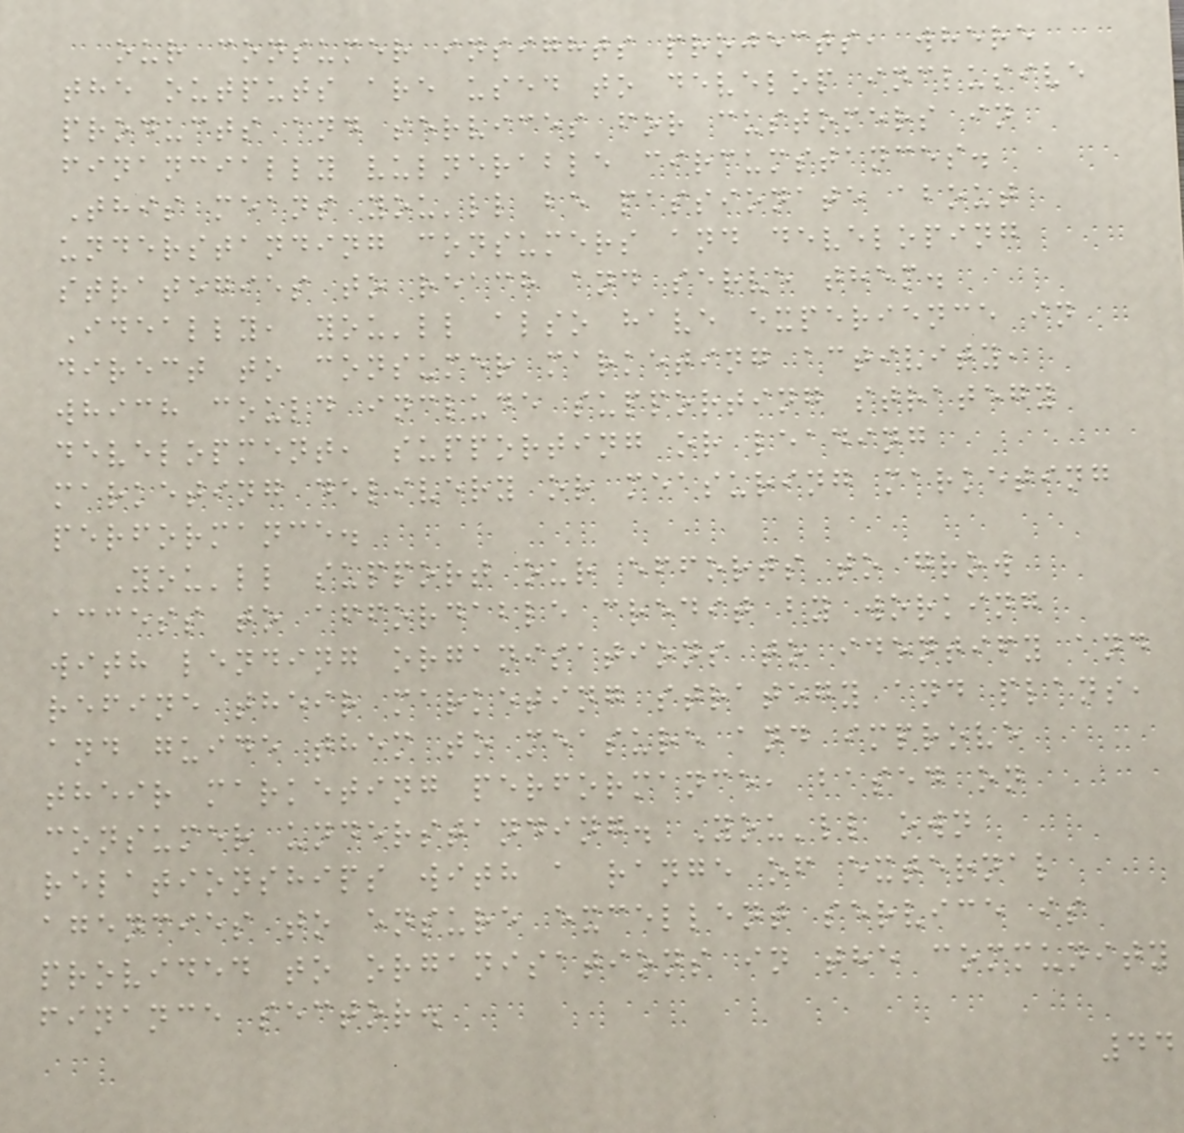our consumer insights projects, where
the outputs are used to develop inclusive
products and services for customers in
financially vulnerable circumstances.
This means you'll be passionate about
understanding consumers and developing
strategies to reach and serve them.
Ideally, you'll also have experience in
direct to consumer marketing activity,
which could include supporting strategy
development, supporting or leading
marketing delivery or measuring marketing
performance.
You'll support our efforts to grow
access to affordable credit by working
with lending organisations to identify and
refine their marketing strategy and plans,
and guide them to measure and improve
their marketing performance, based on
consumer understanding. You'll own
relationships with a range of external
agencies to ensure excellent service is
provided to organisations in the community
finance sector.
44
